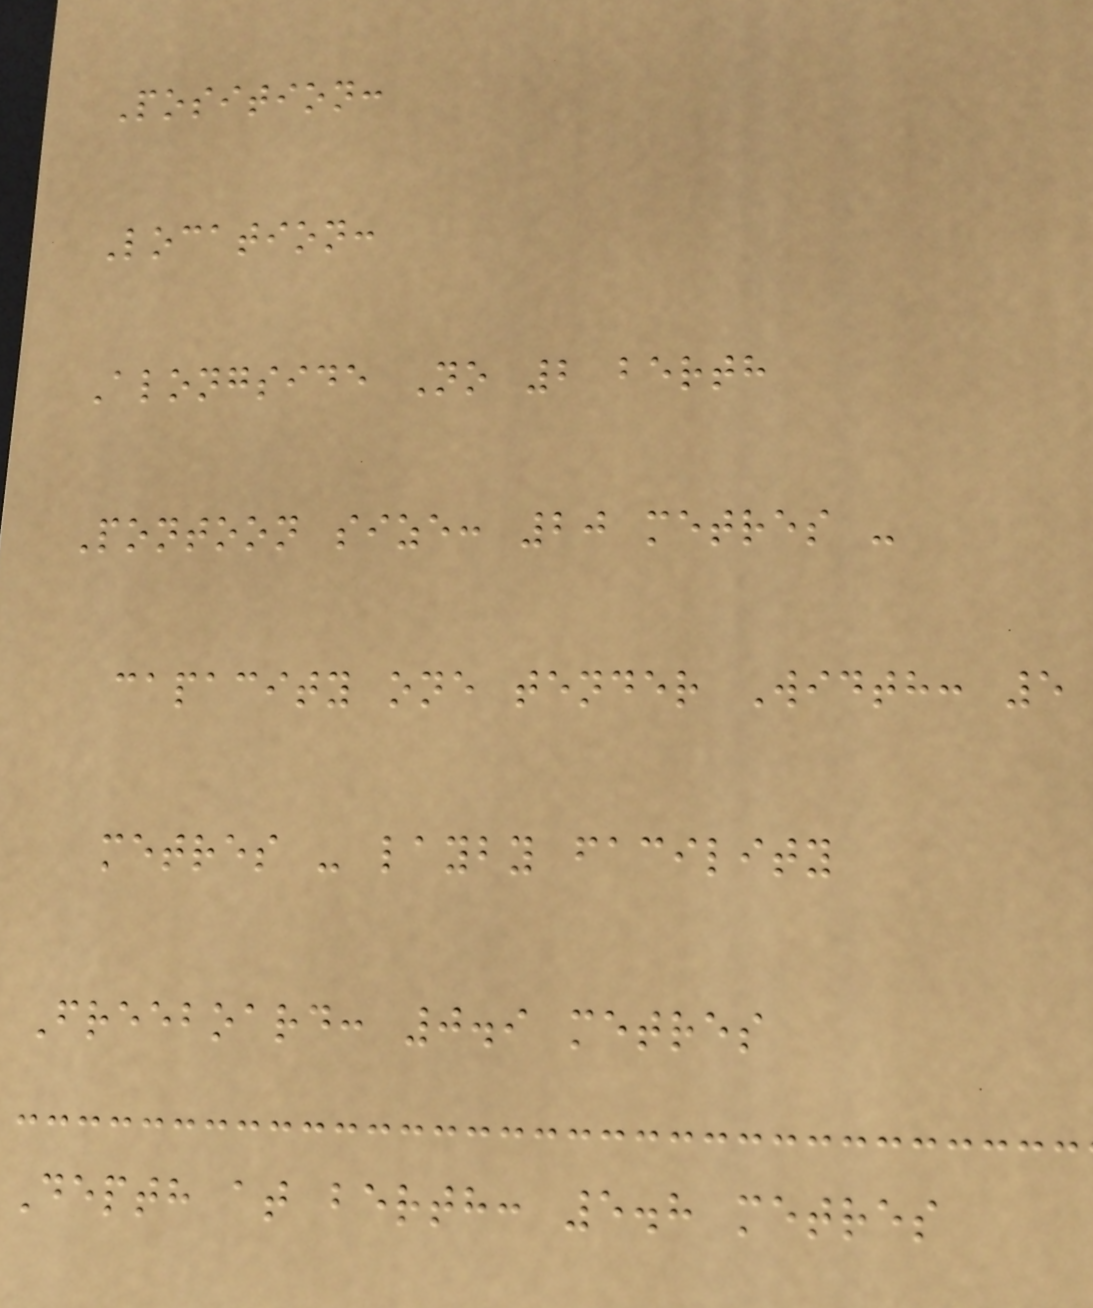Position:
Location:
Alongside No 2 berth
Pontoon size: 20 metres -
capacity one tender Width: 5
metres - layby facility
Freeboard: 0.9 metres
Depth at berth: 5.8 metres
